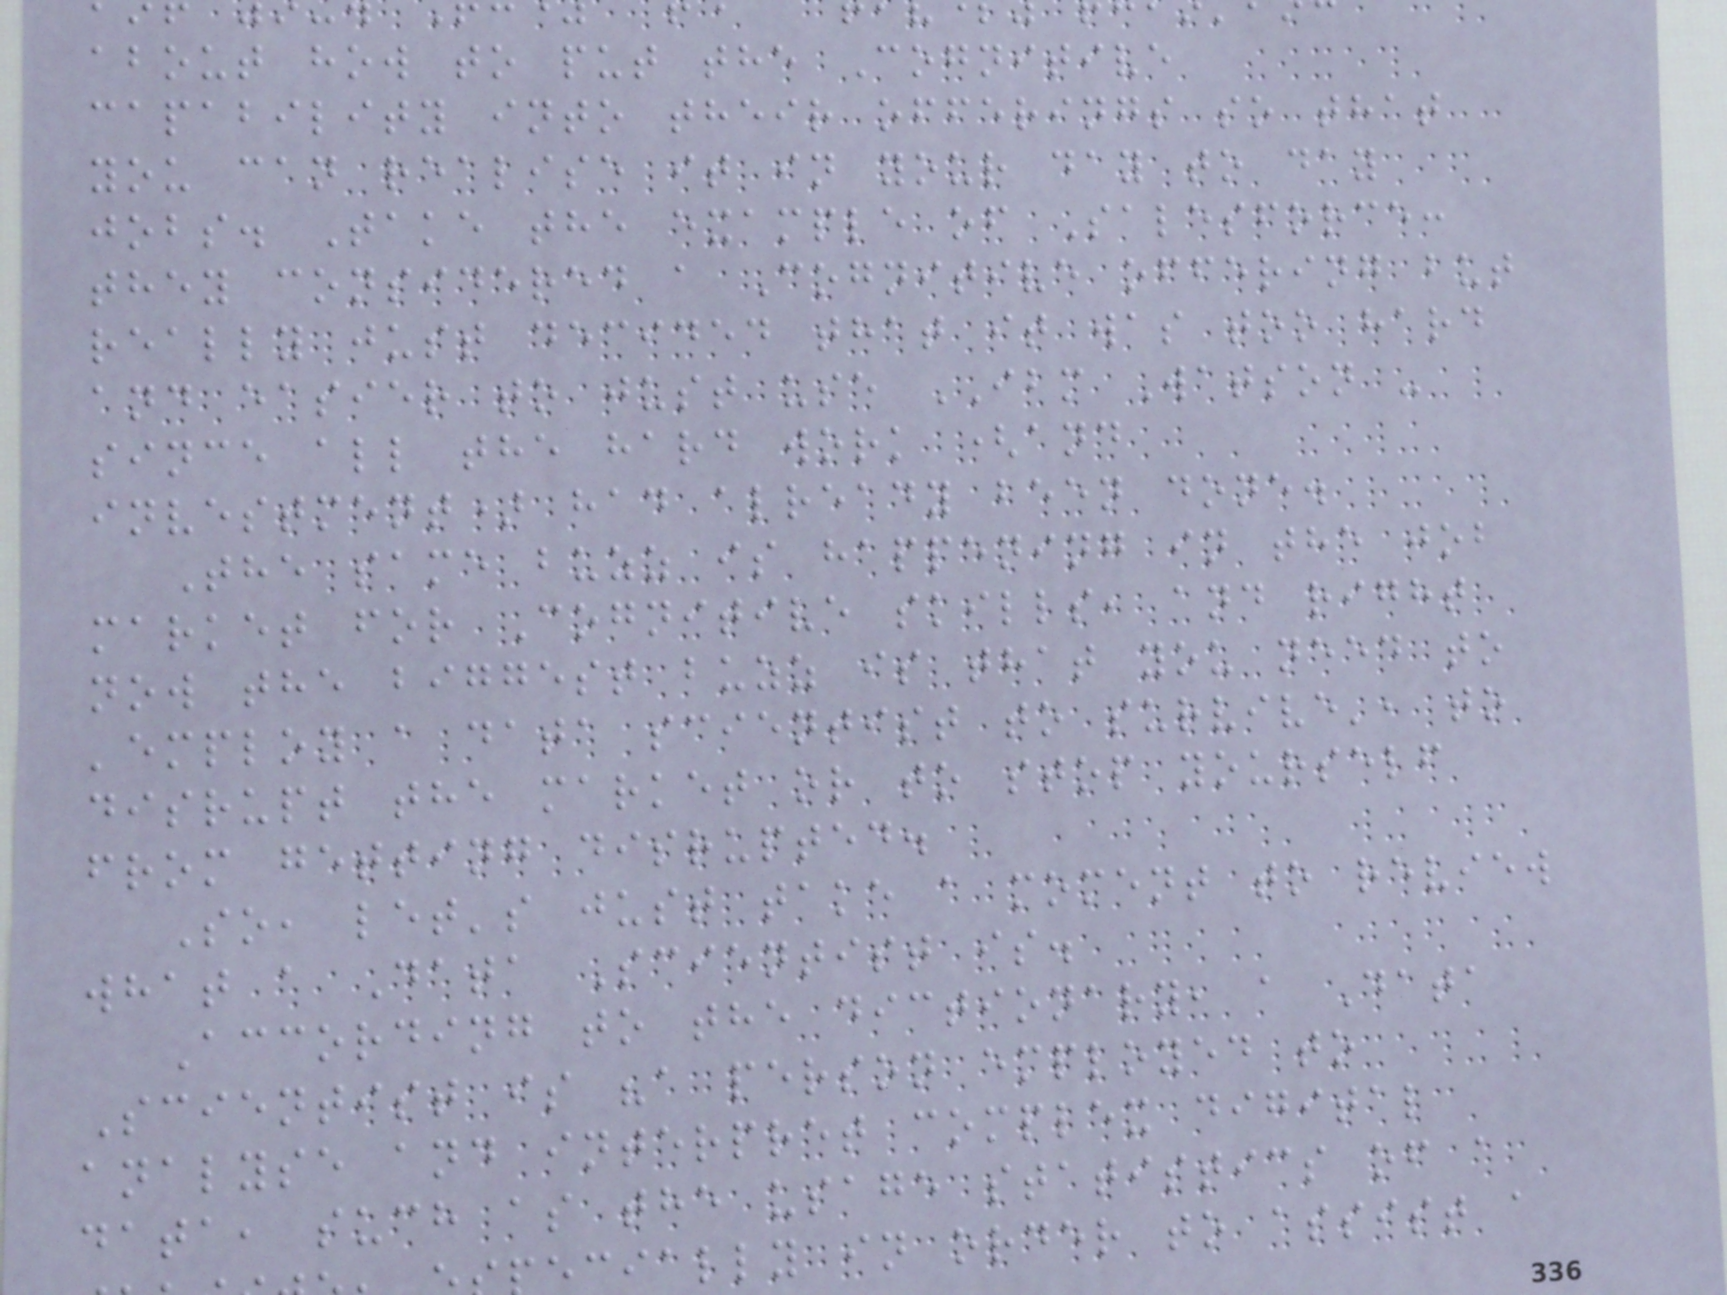about how to put the Cognitive
capability into their offerings so that
you can realise it in your day to day
jobs. Take the example of Salesforce:
they considered a Cognitive offering but
really just decided that it was too hard
and easier to just use IBM Watson -
since all the hard work (and
investment) had already been done.
The same buzz is happening in the job
market for Cognitive skills, and right
now the biggest buzz is that you need to
'employ a data scientist to survive', to
disrupt the market or to stop yourself
from getting disrupted.
So, let's just take a moment to review
what a Data Scientist is.
According to the dictionary, a Data
Scientist is "a person employed to
analyse and interpret complex digital
data, such as the usage statistics of a
cially in order to assist a
